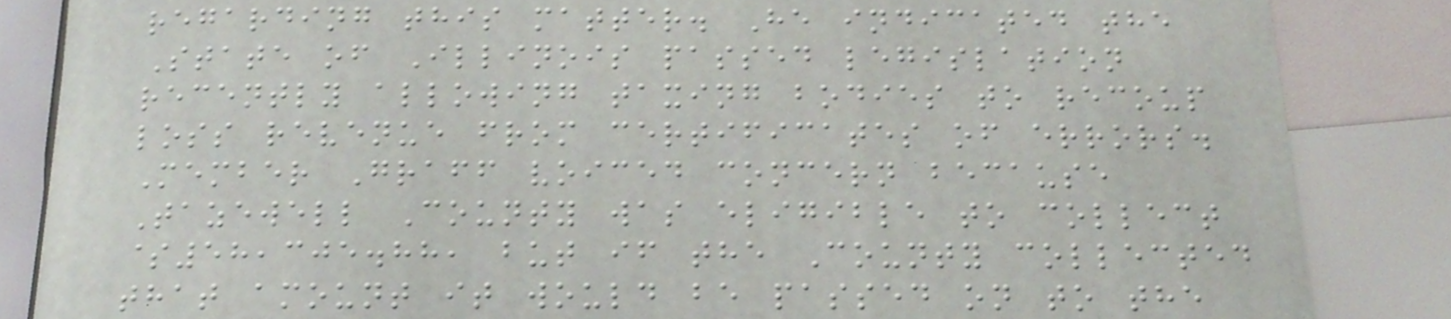regarding this matter. He indicated the
State of Illinois passed legislation
recently allowing taxing bodies to recoup
loss revenue from certificates of errors.
Member Graff voiced concern because
Tazewell County was eligible to collect
$58,305.88, but if the County collected
that amount it would be passed on to the
